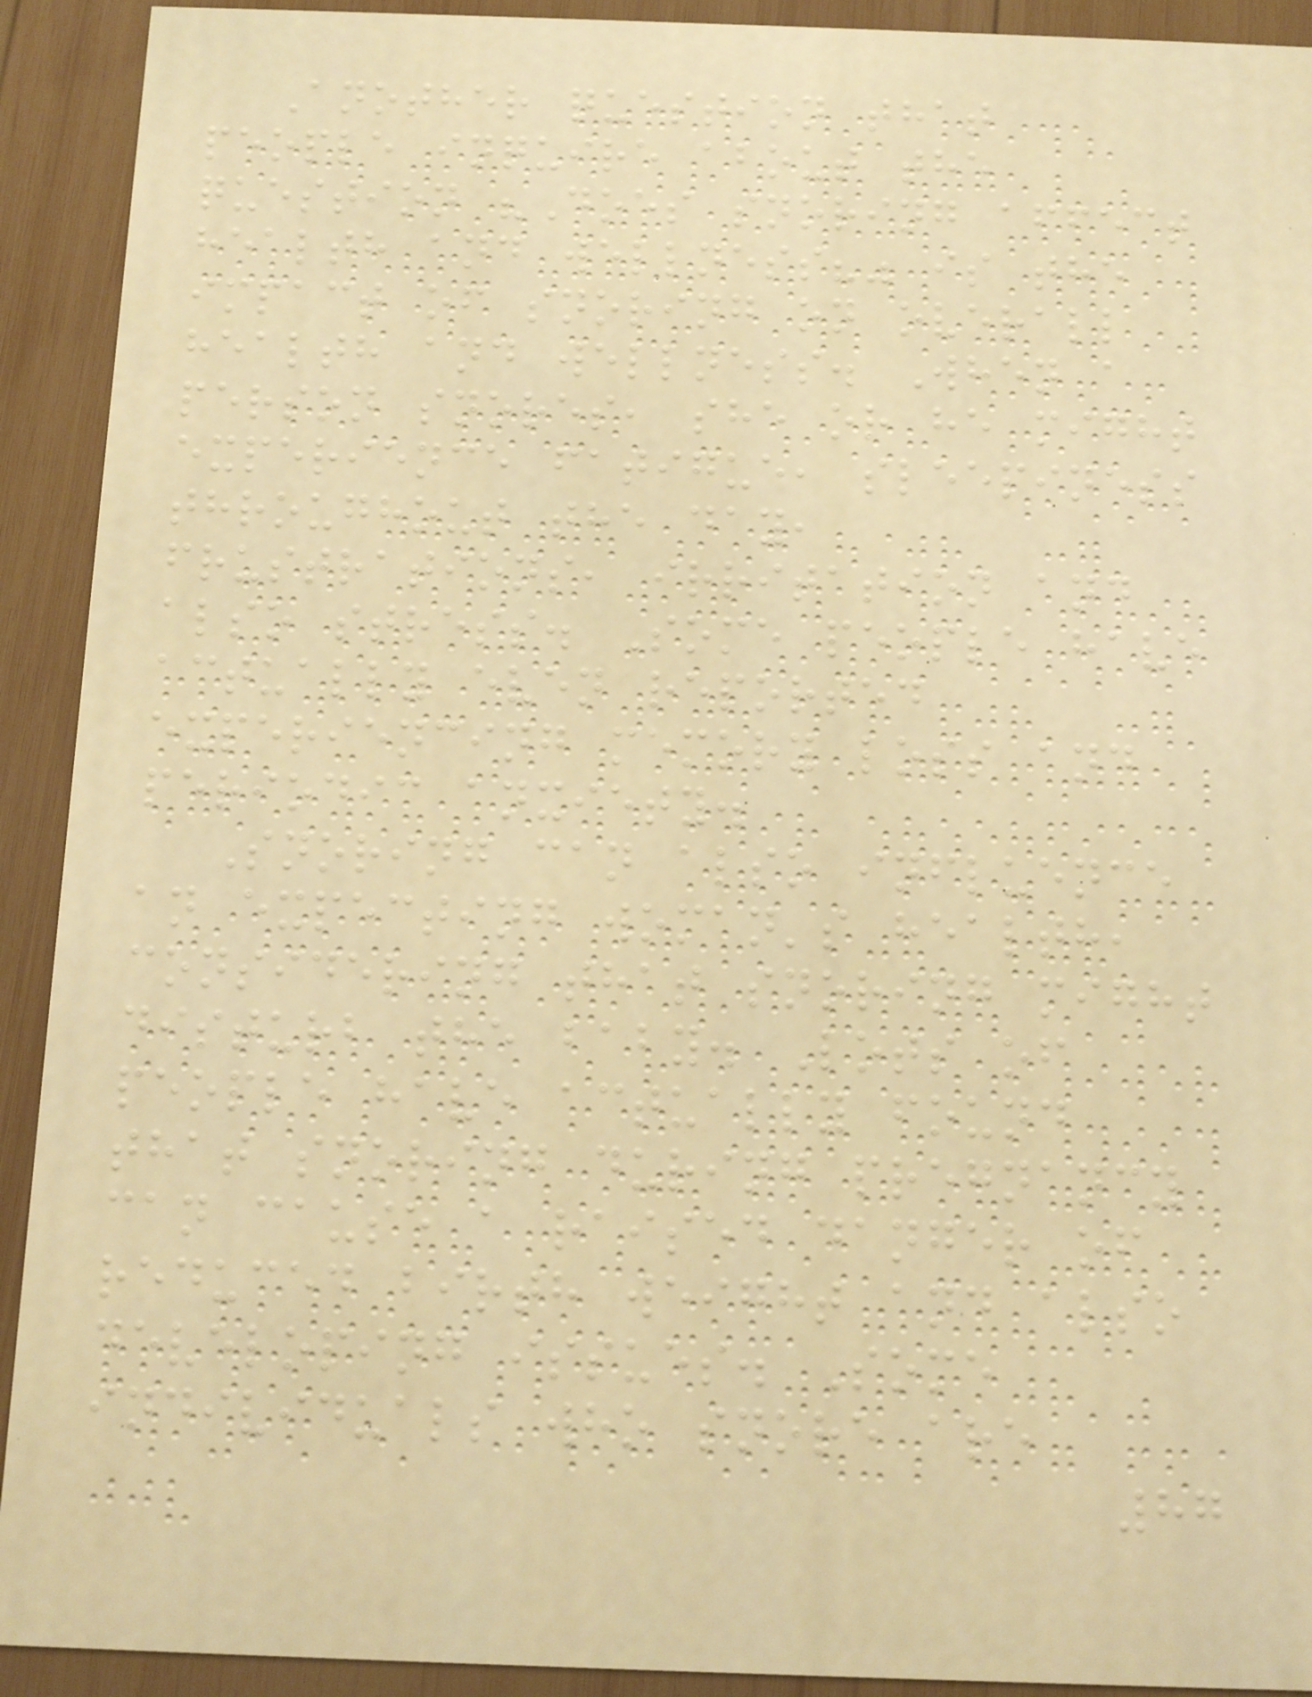Another question that
people inquire about the
question "Does snoring affect
health and wellness?" is the
impact of snoring on overall
health and wellness. When a
person snores, she or he might
experience fatigue, sleepiness
throughout the day,
frustrations, irritation and
also stress. Some people have
actually even reported
experiencing memory loss and
periodic anxiety.
Snoring can also influence
an expecting woman's health,
considering that snoring might
disturb the baby. Lots of
people have actually found
that snoring during pregnancy
can cause a raised danger of
reduced birth weight and also
developing issues. Some
individuals who snore are
87
